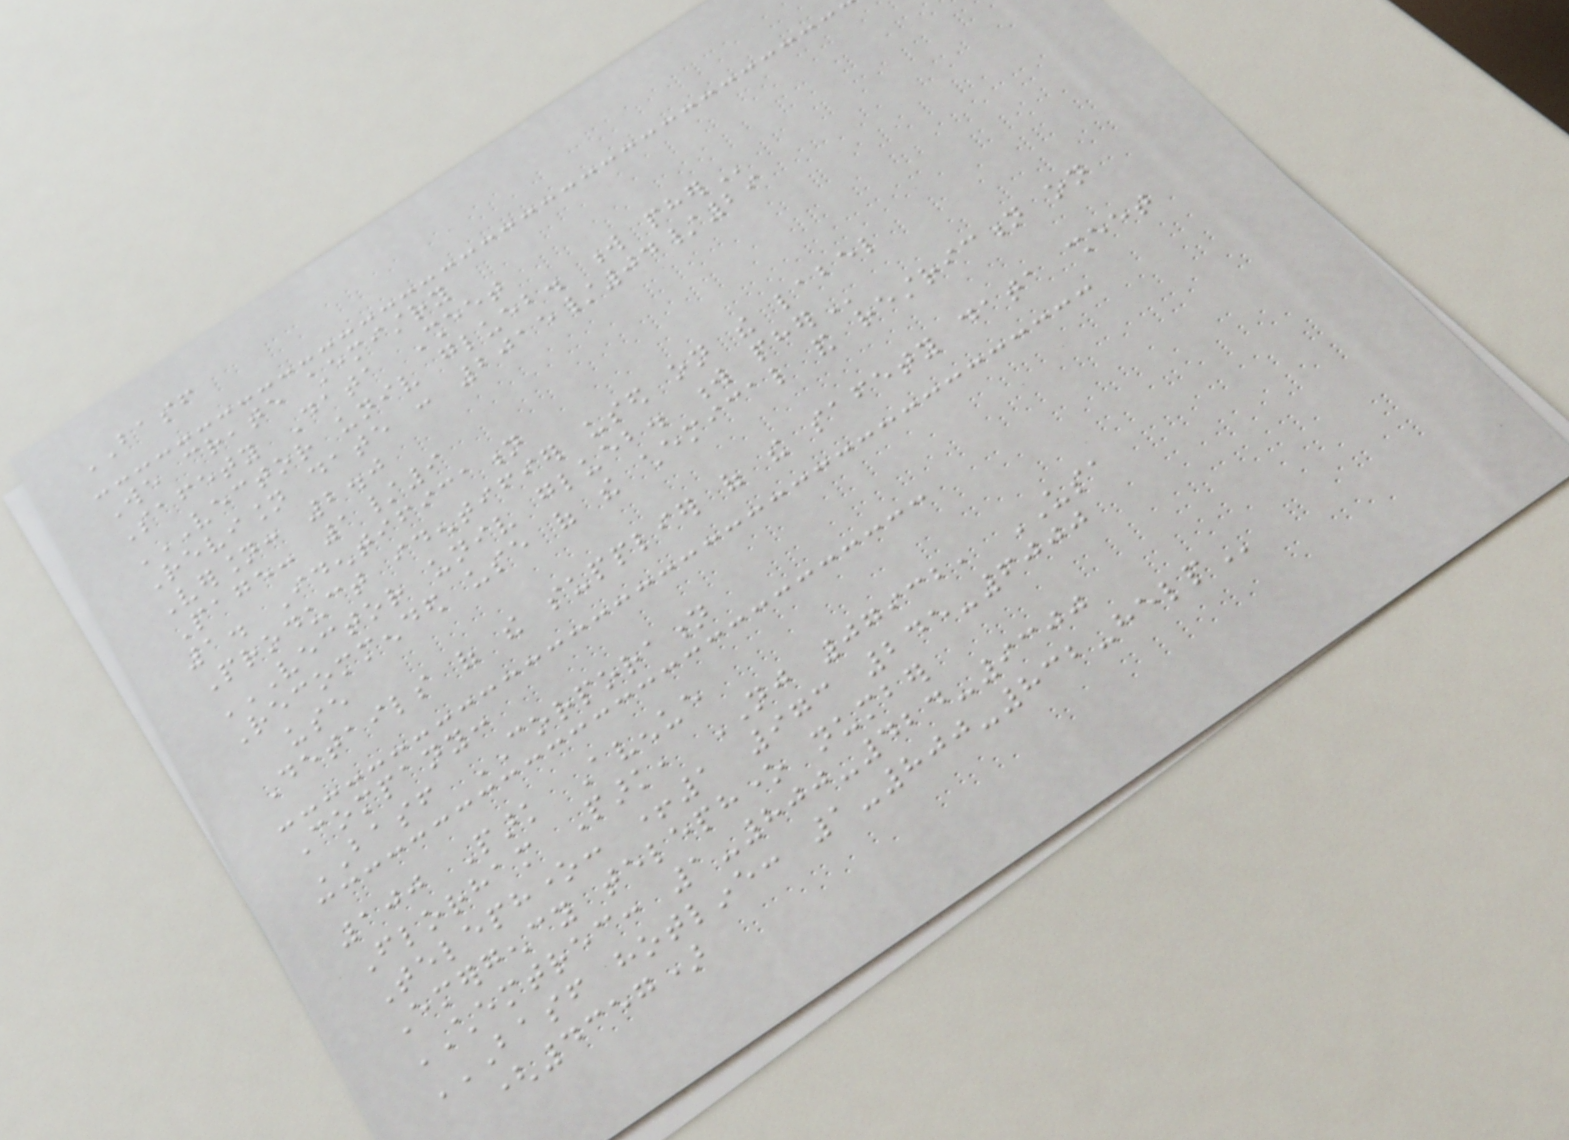BASF
We create chemistry
Safety Data Sheet
VECTOR UNIV GLUEB. W PHER
Revision date : 2015/04/29
Version: 2.0
Page: 1/9
1. Identification
Product identifier used on the label
VECTOR UNIV GLUEB. W PHER
Recommended use of the chemical and restriction on
use
Details of the supplier of the safety data sheet
Company:
BASF CORPORATION
100 Park Avenue
Florham Park, NJ 07932, USA
Telephone: +1 973 245-6000
Emergency telephone number
CHEMTREC: 1-800-424-9300
BASF HOTLINE: 1-800-832-HELP
(4357)
